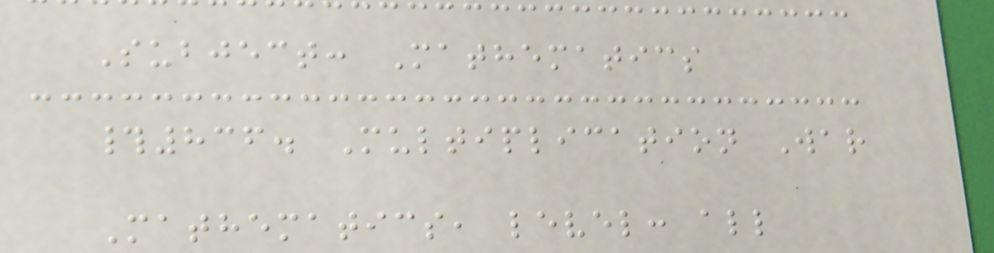Subject: Mathematics
#836. Multiplication War
Mathematics, level: all
